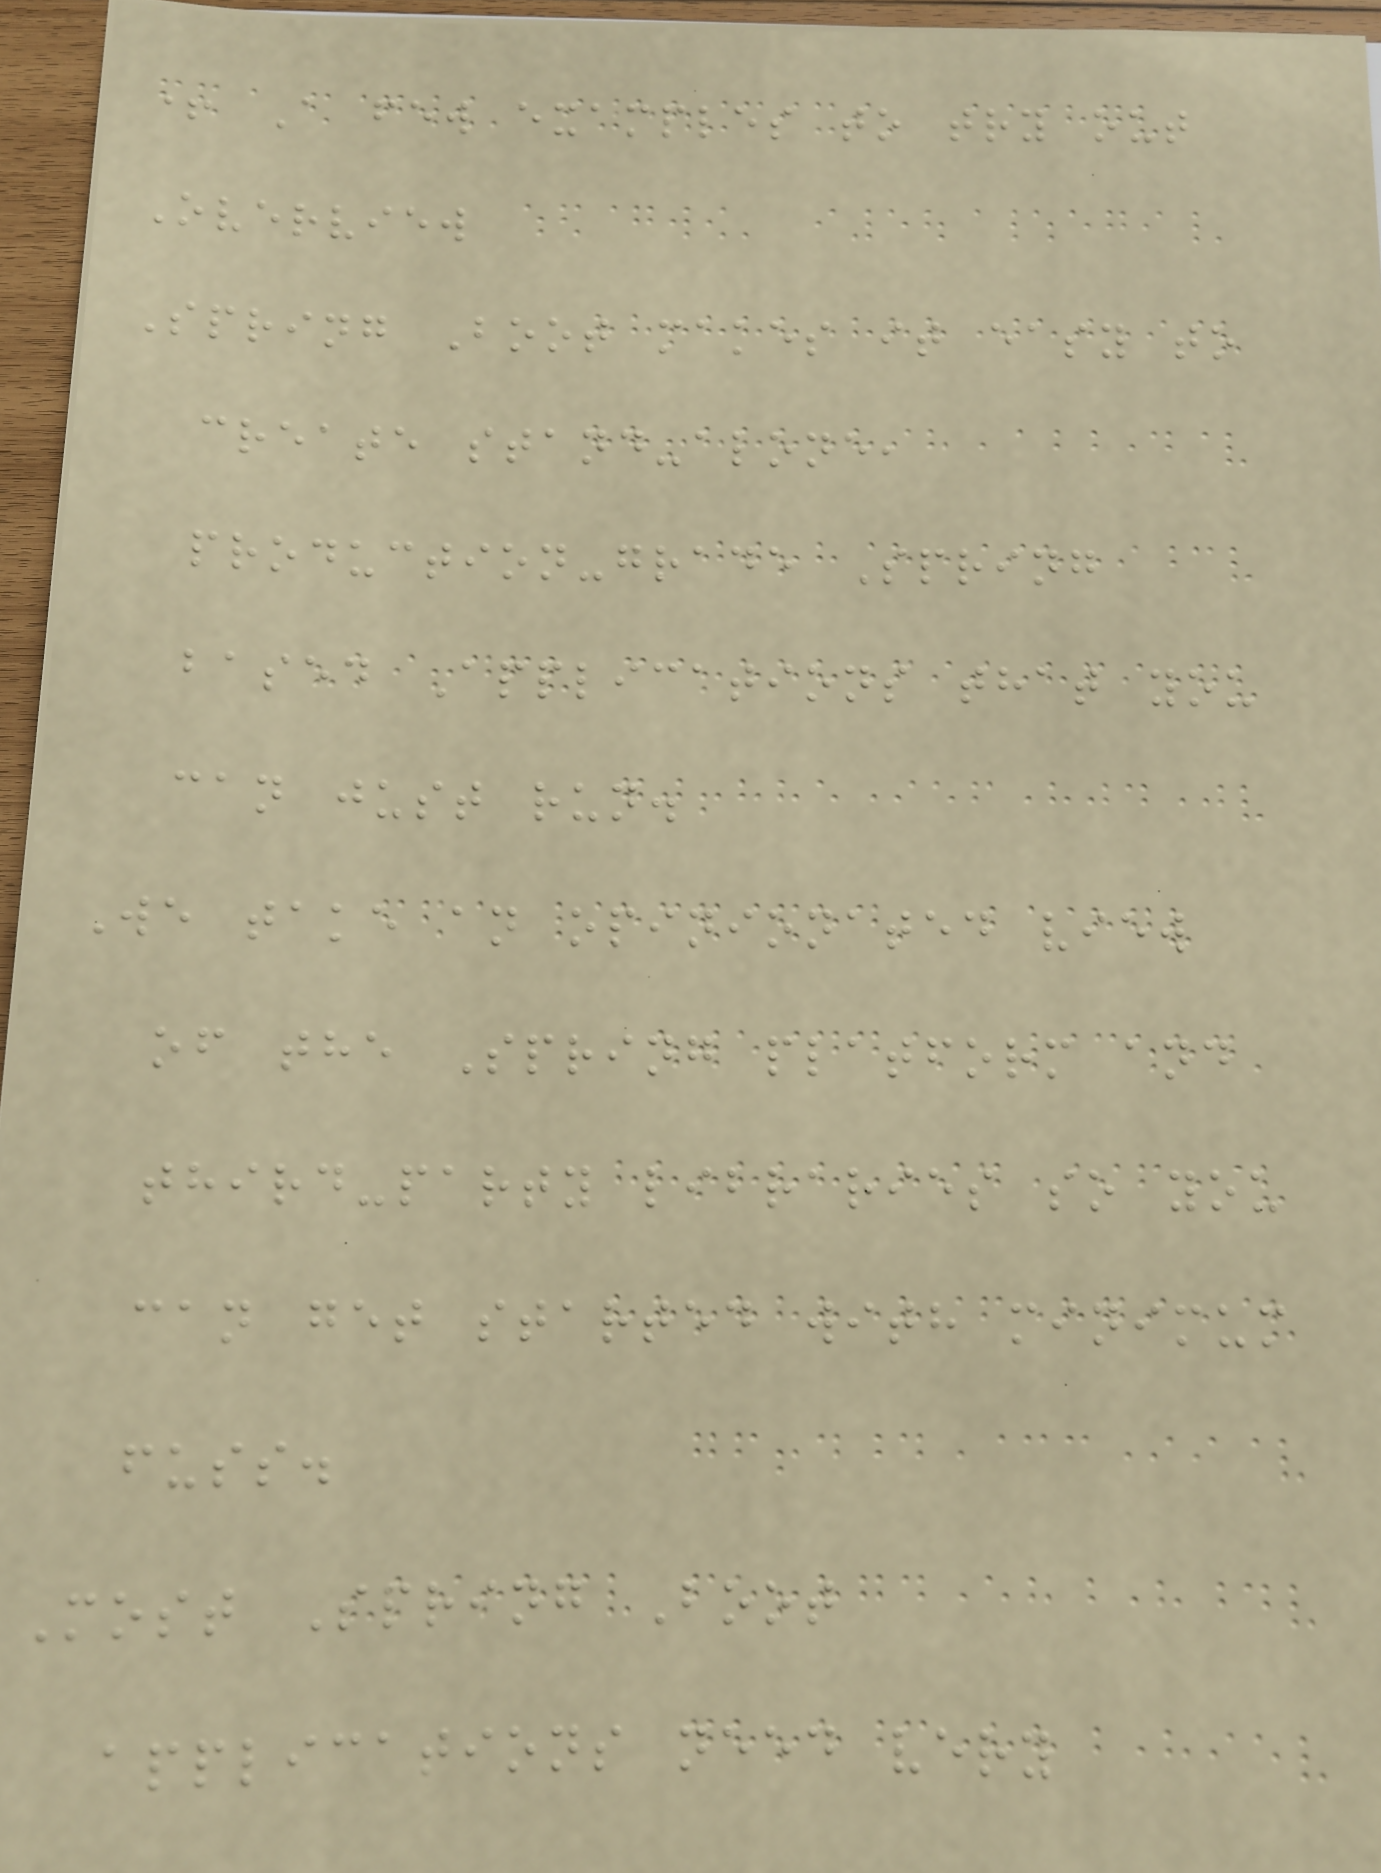+ A few examples to try out
Overview
Spring Boot makes it easy to
create stand-alone,
production-grade Spring
based Applications that you
can just run.
We take an opinionated view
of the Spring platform and
third-party libraries so you
can get started with minimum
fuss.
Most Spring Boot
applications need very
